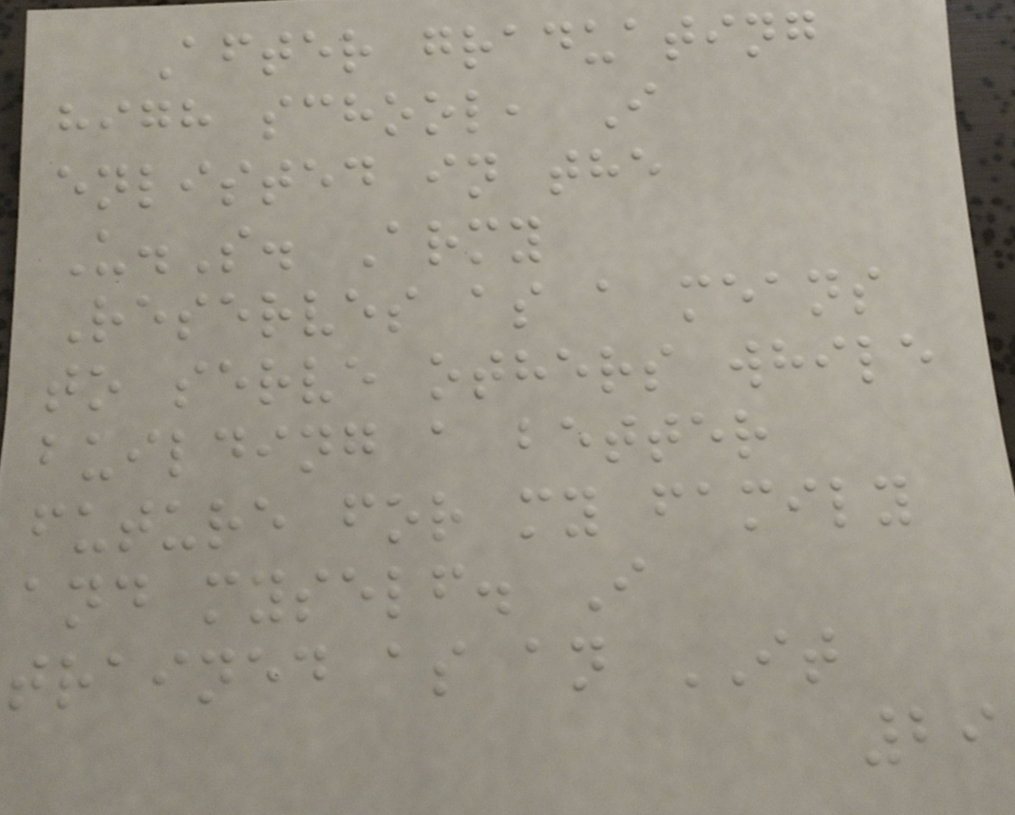After graduating
high school, I
enlisted in the
U.S. Army
Reserves as a means
to serve others while
building a better
future for my family
and myself. I
trained as an IT
29
